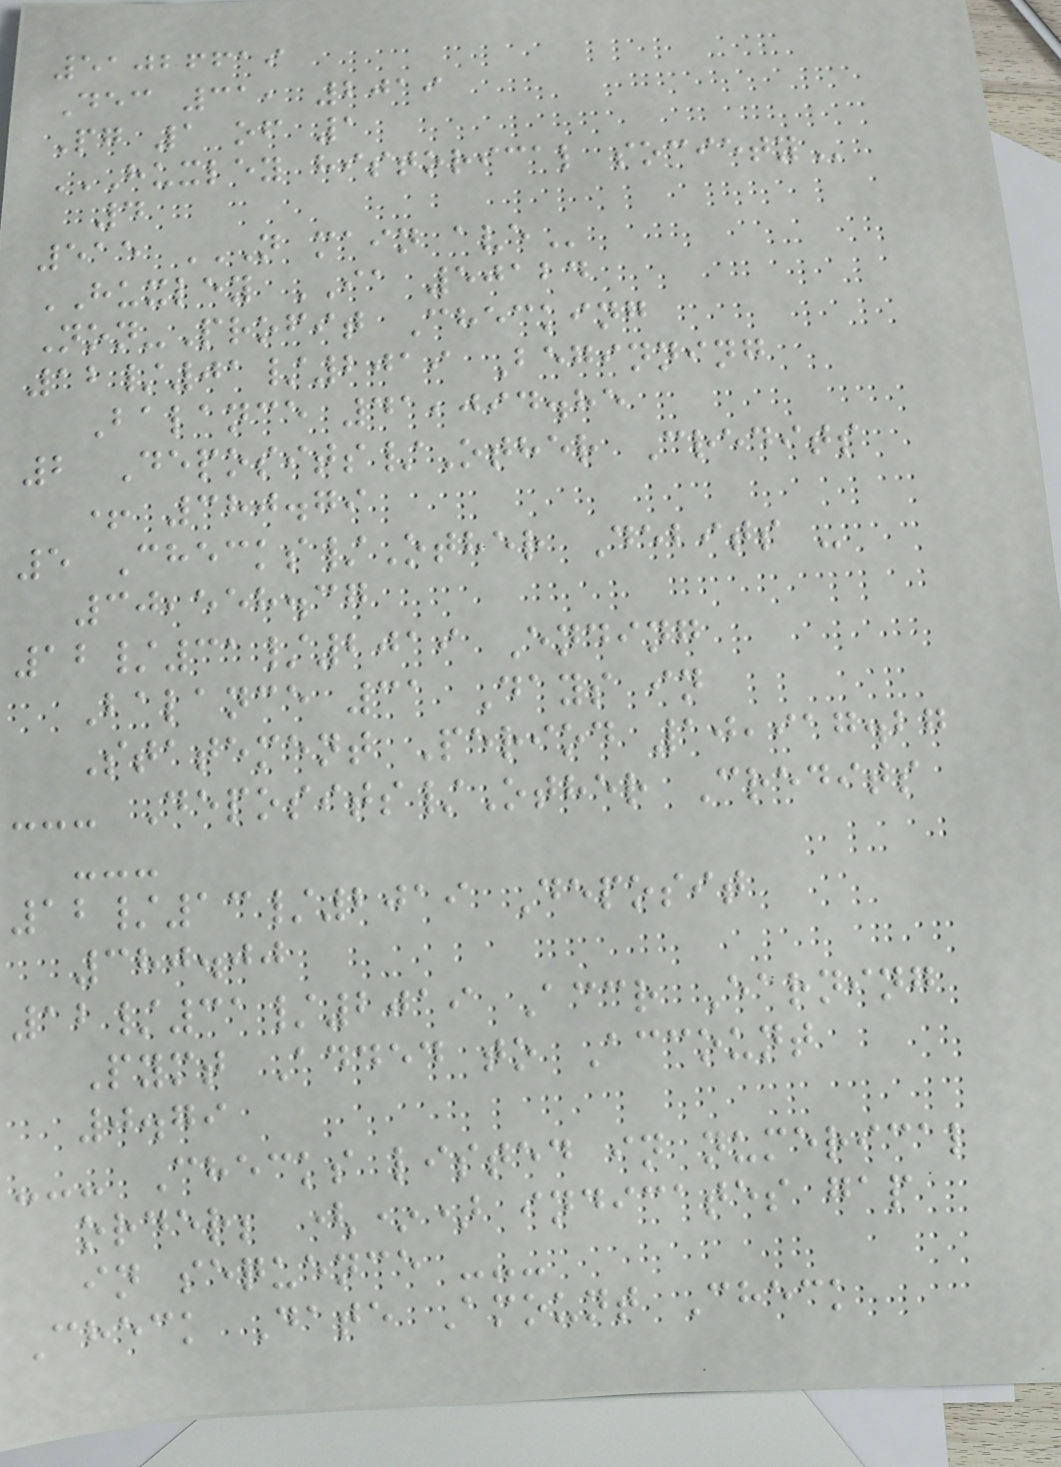51026619
Dec 31, 2019
Pg 1 of 1
HUXLEY HISTORICAL SOCIETY
4
515 N MAIN AVE
HUXLEY IA 50124
Non-Profit Checking
12/01/2019 Beginning
Balance 41,094.85
2 Deposits/Other Credits
+ 380.79
5 Checks/Other Debits -
30,558.37
12/31/2019 Ending
Balance 31 Days in
Statement Period 10,917.27
--- Deposits/Other Credits
---
12/13/2019 Deposit
380.00
12/31/2019 Accr Earning
Pymt Added to Account
0.79
--- Checks listed in numerical
order; (*) indicates gap
in sequence ---
Check Date Amount Check
